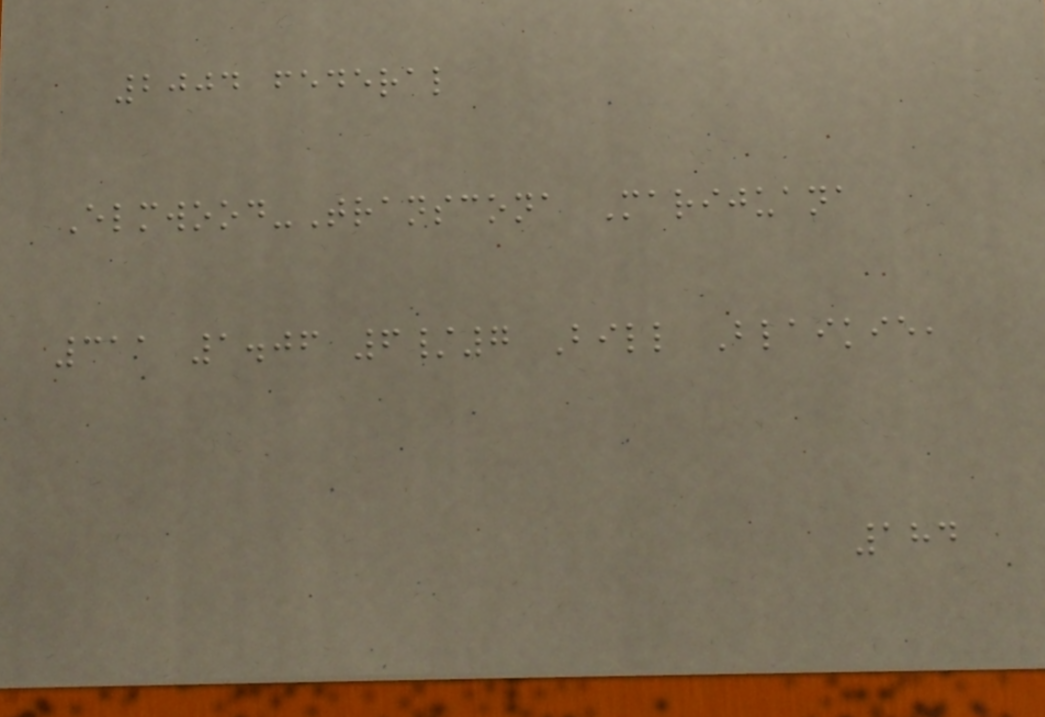2004 federal
Elmwood-Transcona Marijuana
311 1.06 6/7 Bill Blaikie,
184
